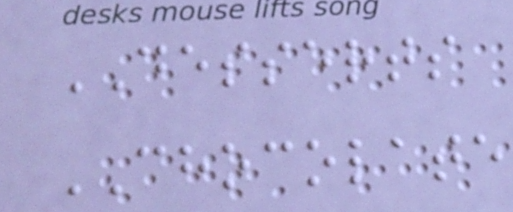DESSERTS
CHOCOLATE
